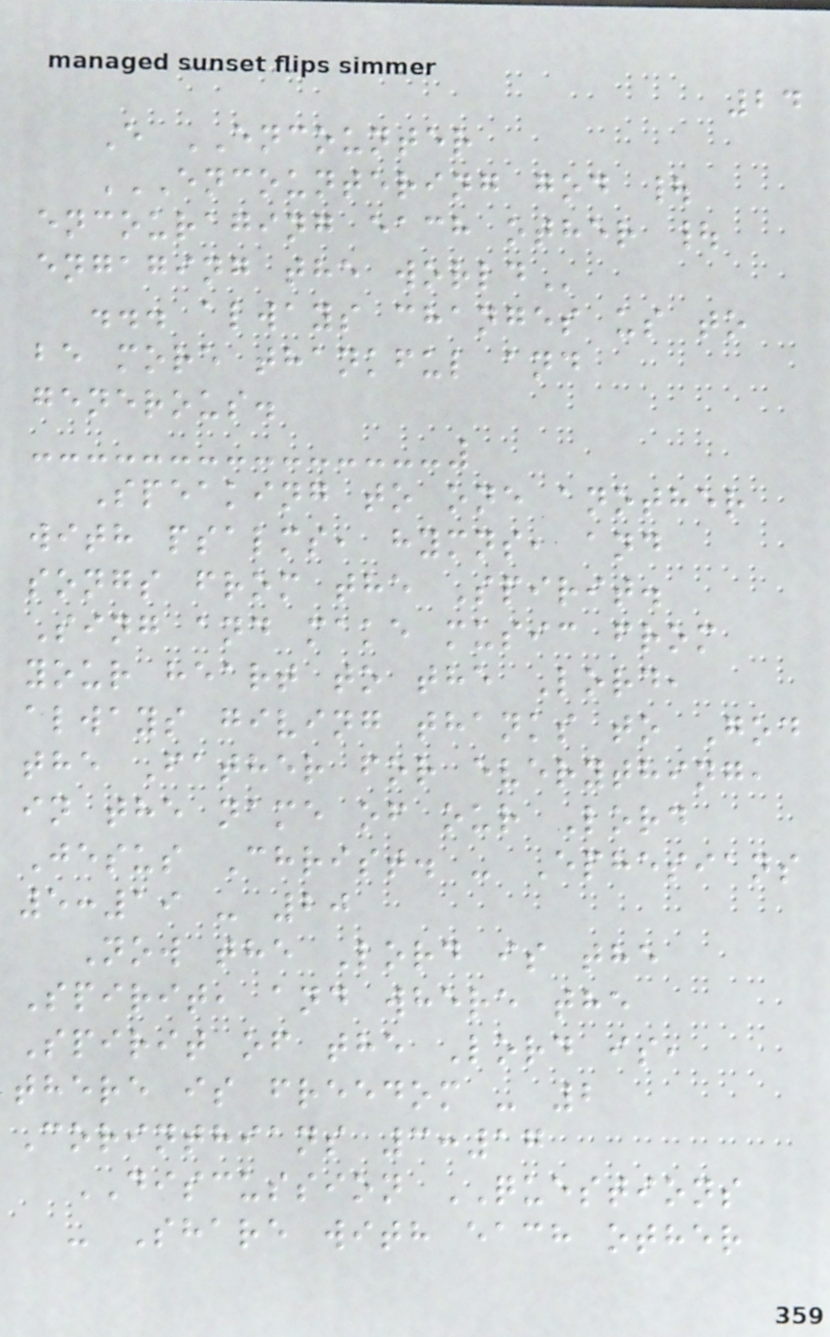24
E ENCOUNTER
ENCOUNTERING GOD |
ENCOURAGING EACH OTHER |
ENGAGING THE WORLD
... always changes us to
be more thankful and
generous.
Speaking to one another
with psalms, hymns, and
songs from the Spirit.
Sing and make music from
your heart to the Lord,
always giving thanks to God
the Father for everything,
in the name of our Lord
Jesus Christ. - Ephesians
5:19 - 20
Now the Lord is the
Spirit, and where the
Spirit of the Lord is,
there is freedom - 2
Corinthians 3:17
DISCUSSION QUESTIONS
- Share with each other
